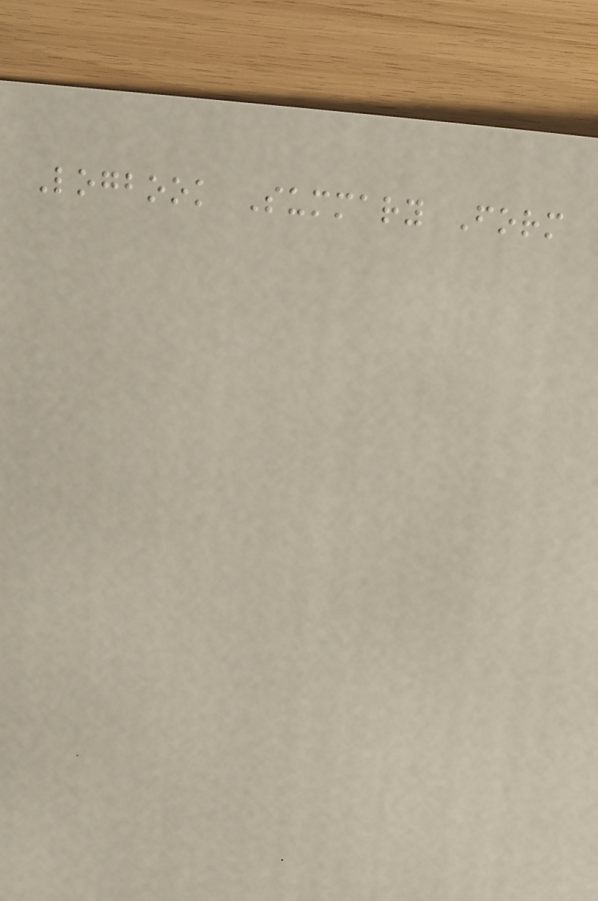Logbook Summary Form
